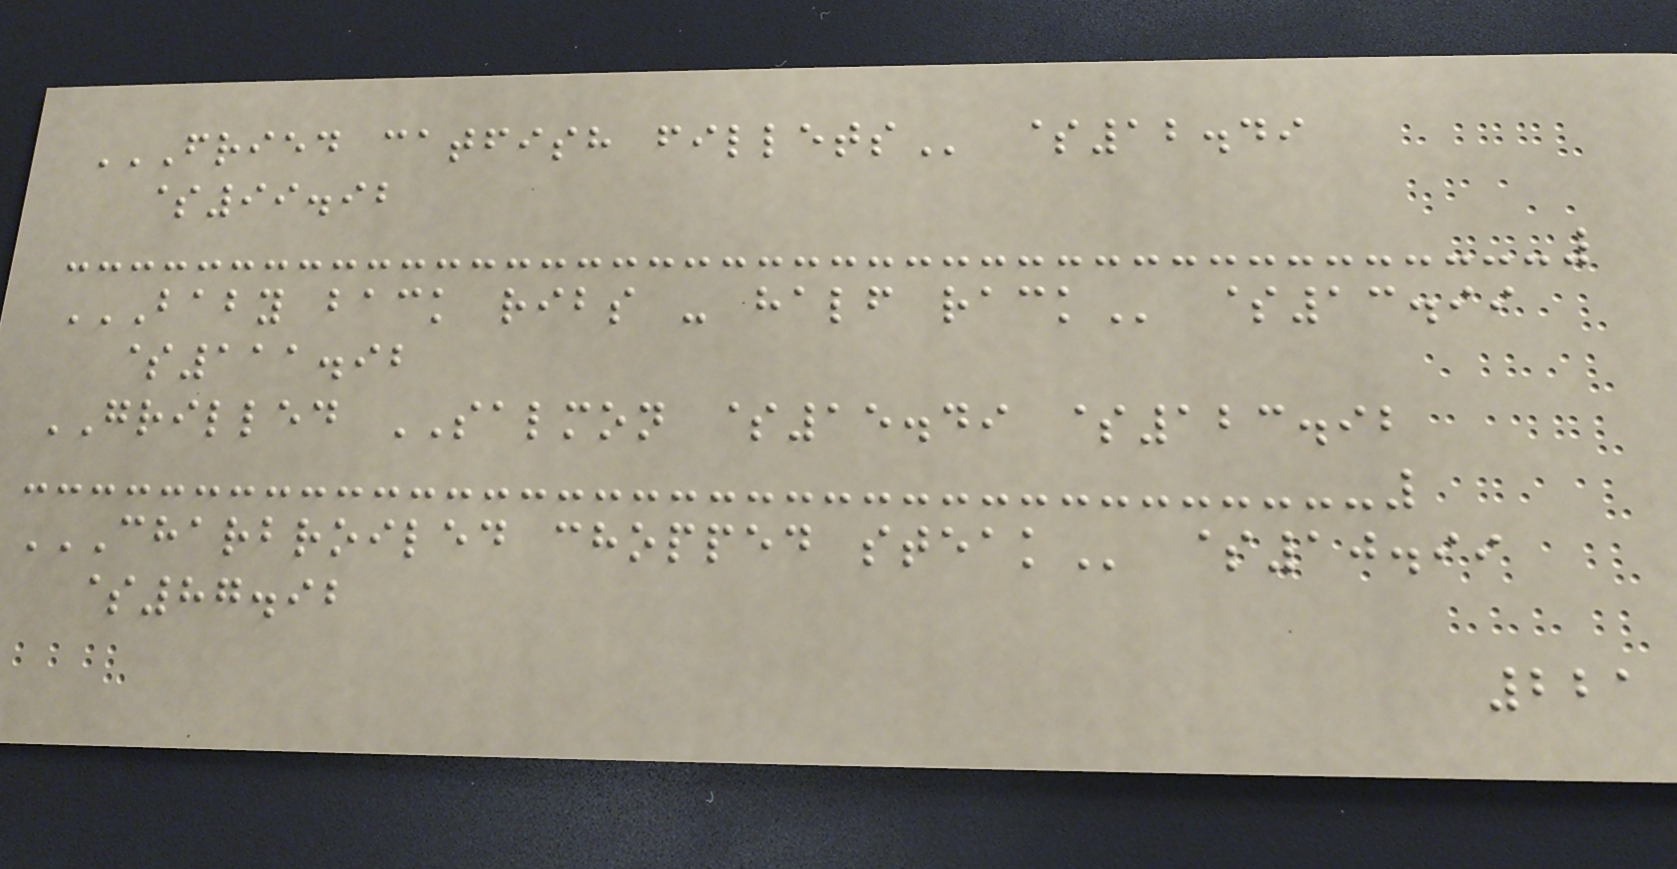FRIED CATFISH FILLETS $12.49
$99.92
BABY BACK RIBS - HALF RACK $13.99
$111.92
GRILLED SALMON $15.49 $123.92
CHARBROILED CHOPPED STEAK $10.99
$87.92
221
